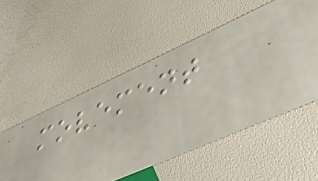movement
